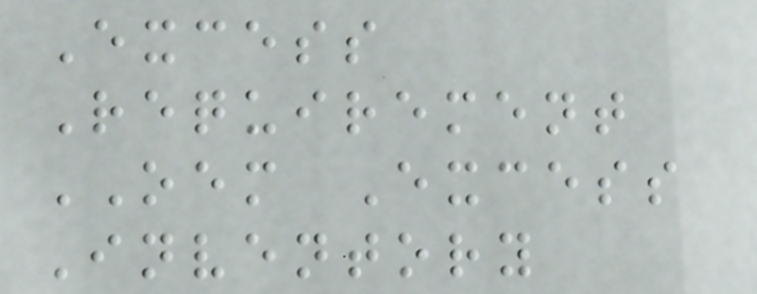Excess
Requirement
OEM Excess
Inventory
